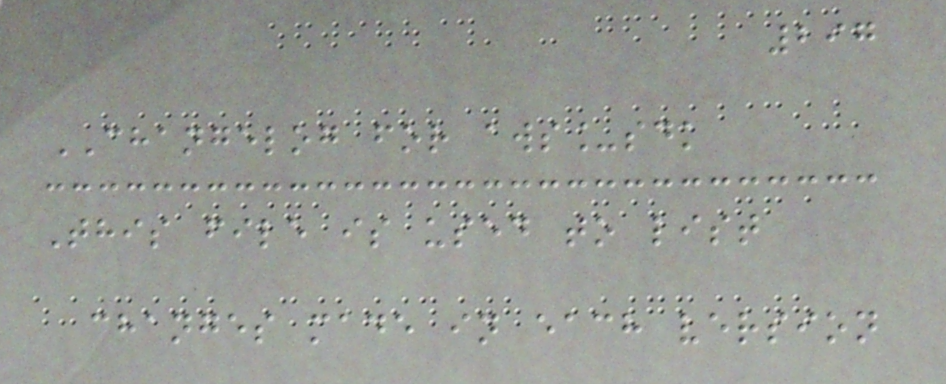297
CHANGELOG for aws_sdk
This file is used to list
changes made in each version
